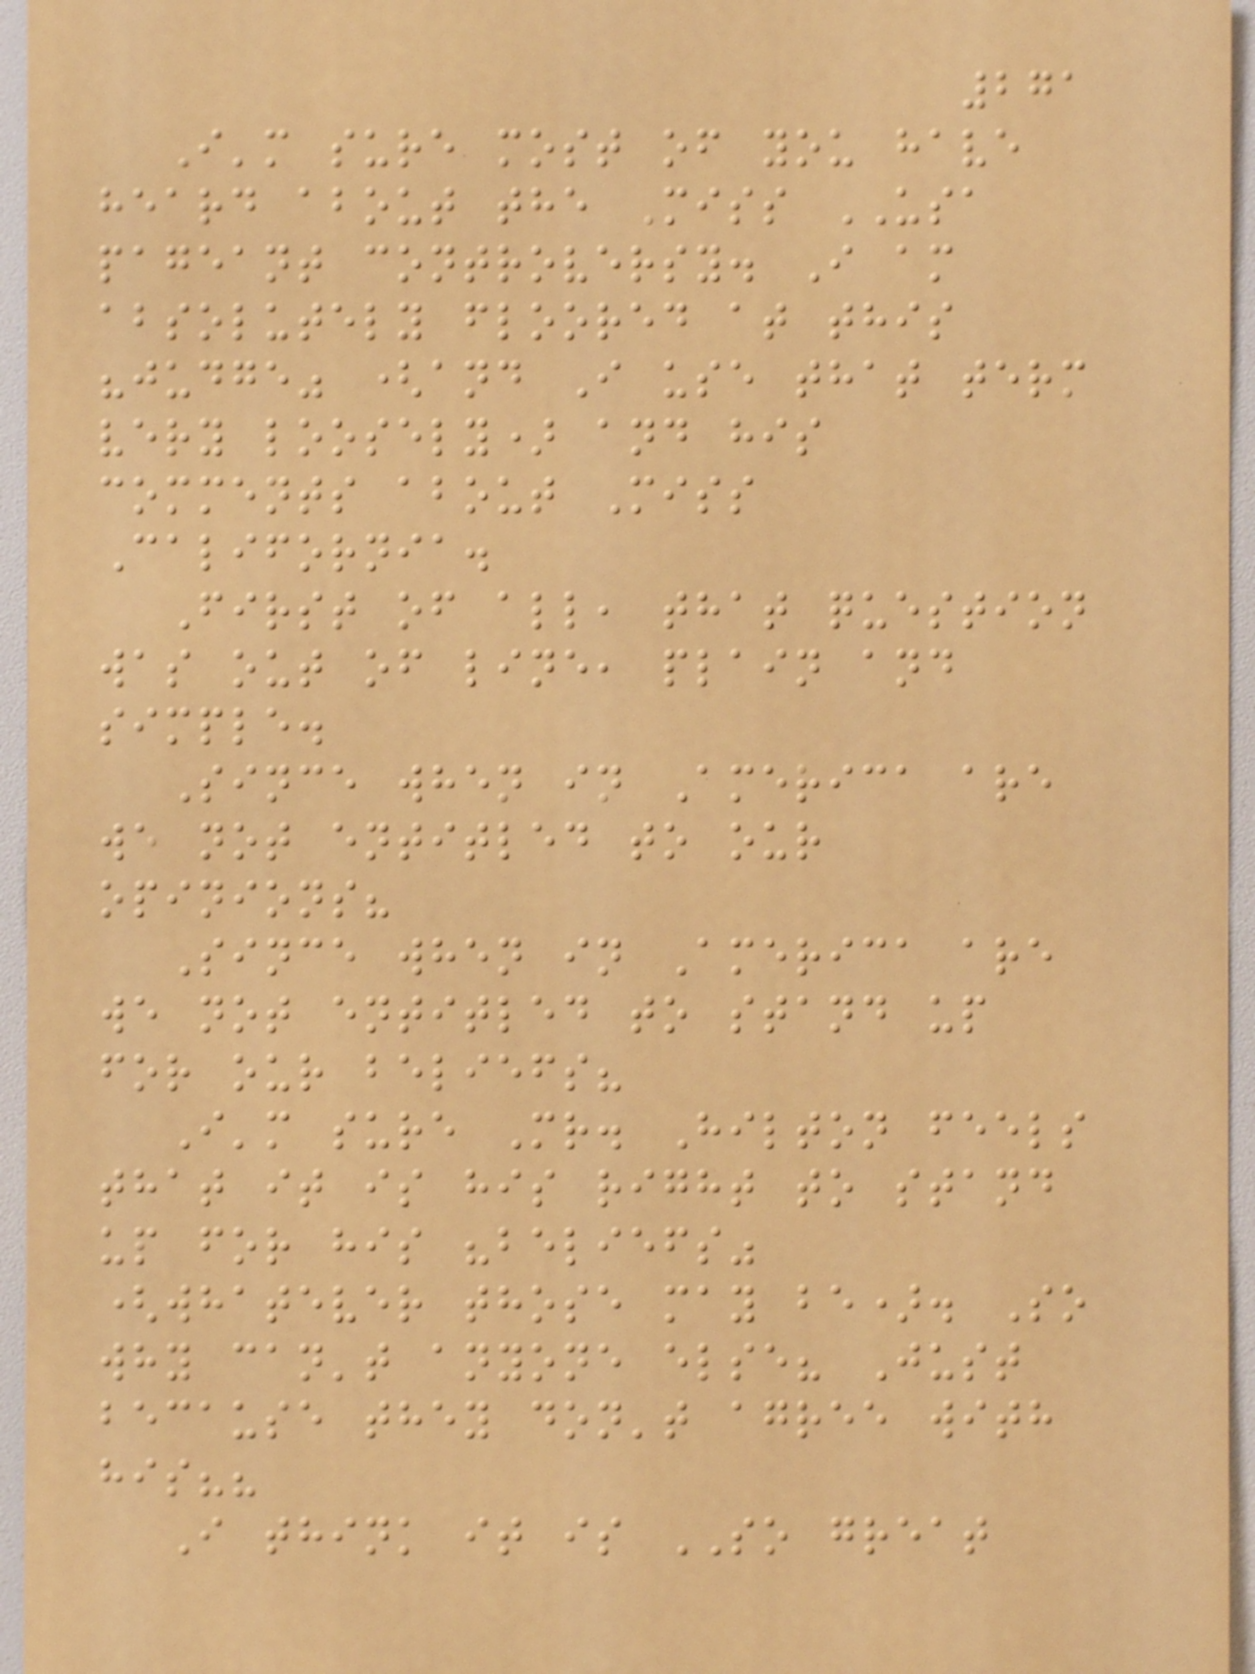271
I'm sure most of you have
heard about the Miss USA
pageant controversy. I am
absolutely floored at this
"judge" (and I use that term
very loosely) and his
comments about Miss
California.
First of all, that question
was out of line, plain and
simple.
Since when in America are
we not entitled to our
opinions?
Since when in America are
we not entitled to stand up
for our beliefs?
I'm sure Mr. Hilton feels
that it is his right to stand
up for his "beliefs"
(whatever those may be). So
why can't anyone else? Just
because they don't agree with
his??
I think it is SO great
